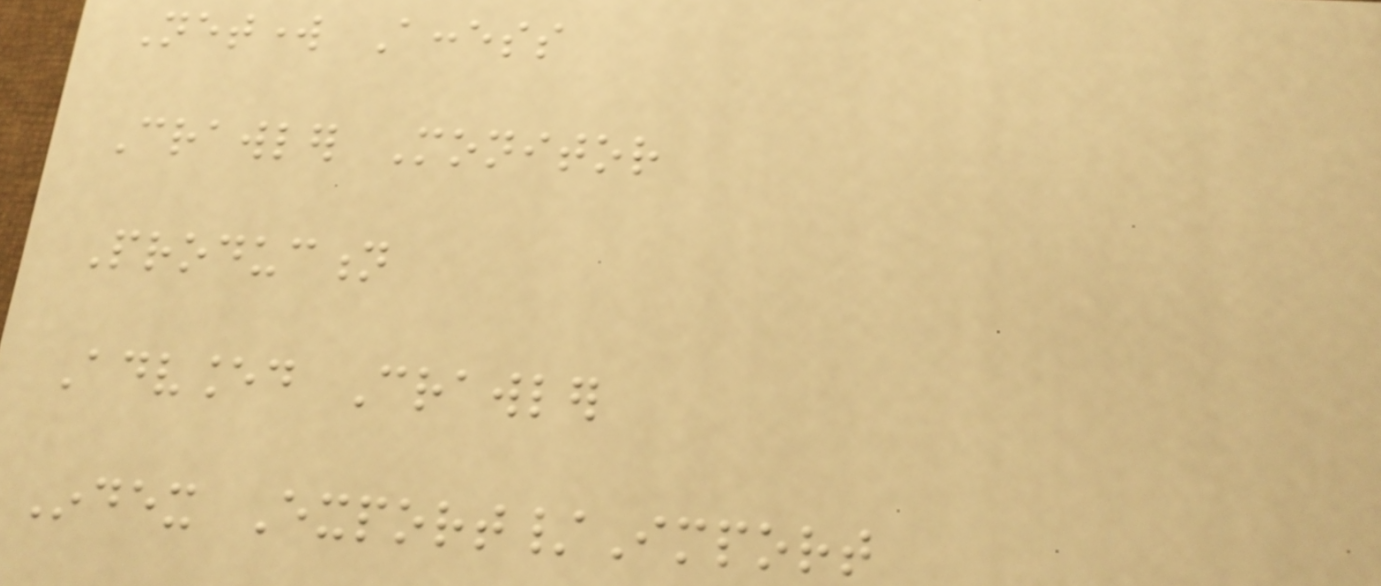Network Access
Crawler Monitor
Production
Advanced Crawler
Index Export/Import
